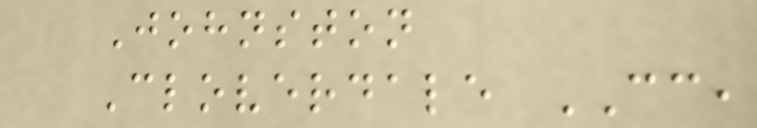Johnston
Cloverdale CC,
